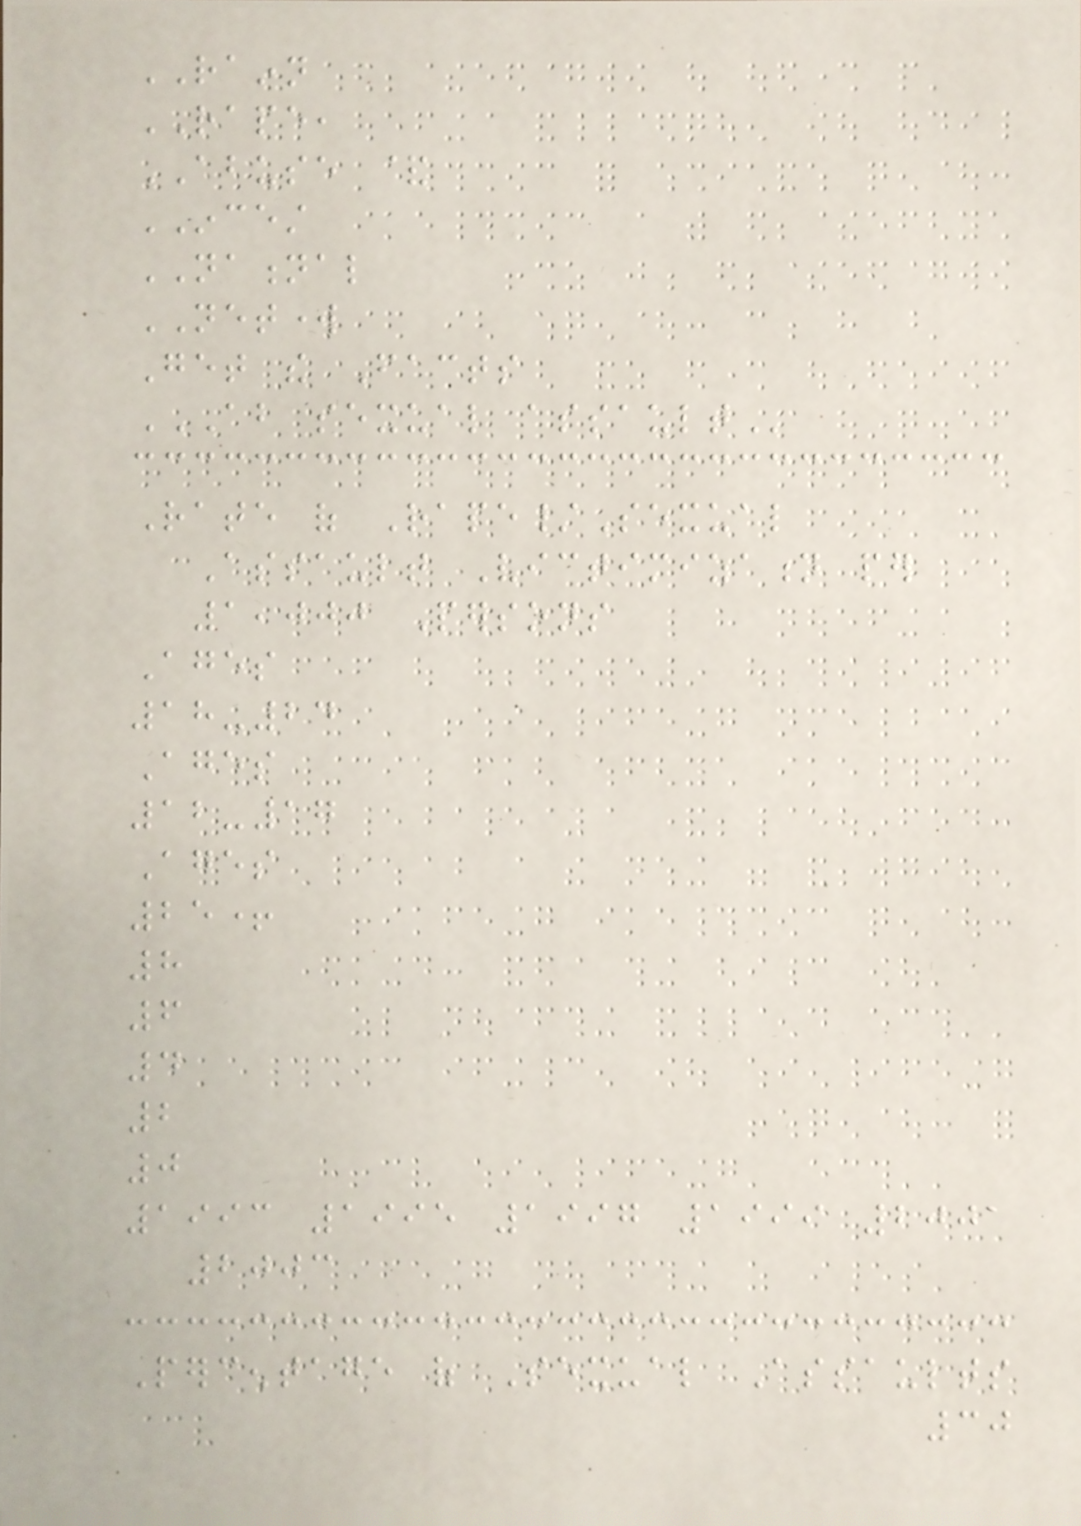RAINN
RAPE,
ABUSE &
INCEST
NATIONAL
NETWORK
Get the Facts
ABOUT SEXUAL ASSAULT
Rate of Rape/Sexual
Assault Victimization per
1,000 Persons
Ages
18-24
Ages
12-17
Ages
25+
8
6
4
2
0
1993 1995 1997 1999 2001
2003
Percentage of Sexual Assaults
30
